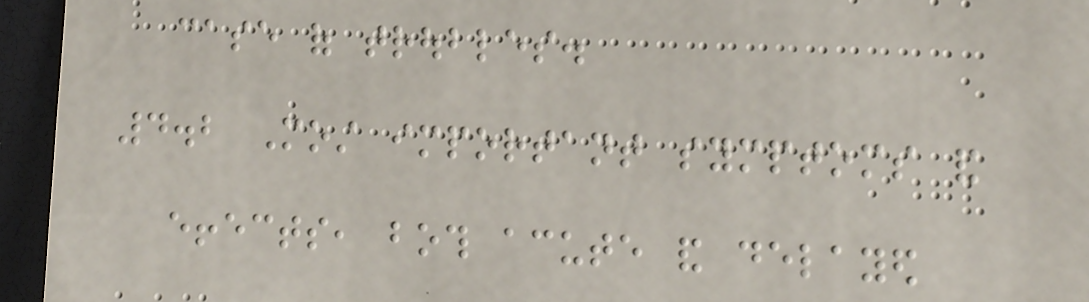case of troubles.
4.2 Most important symptoms and
effects, both acute and delayed
